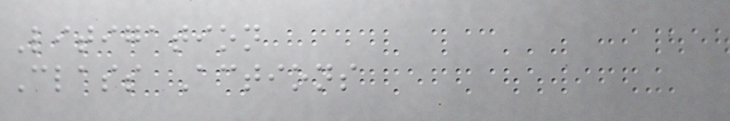Litigation
Class Actions
